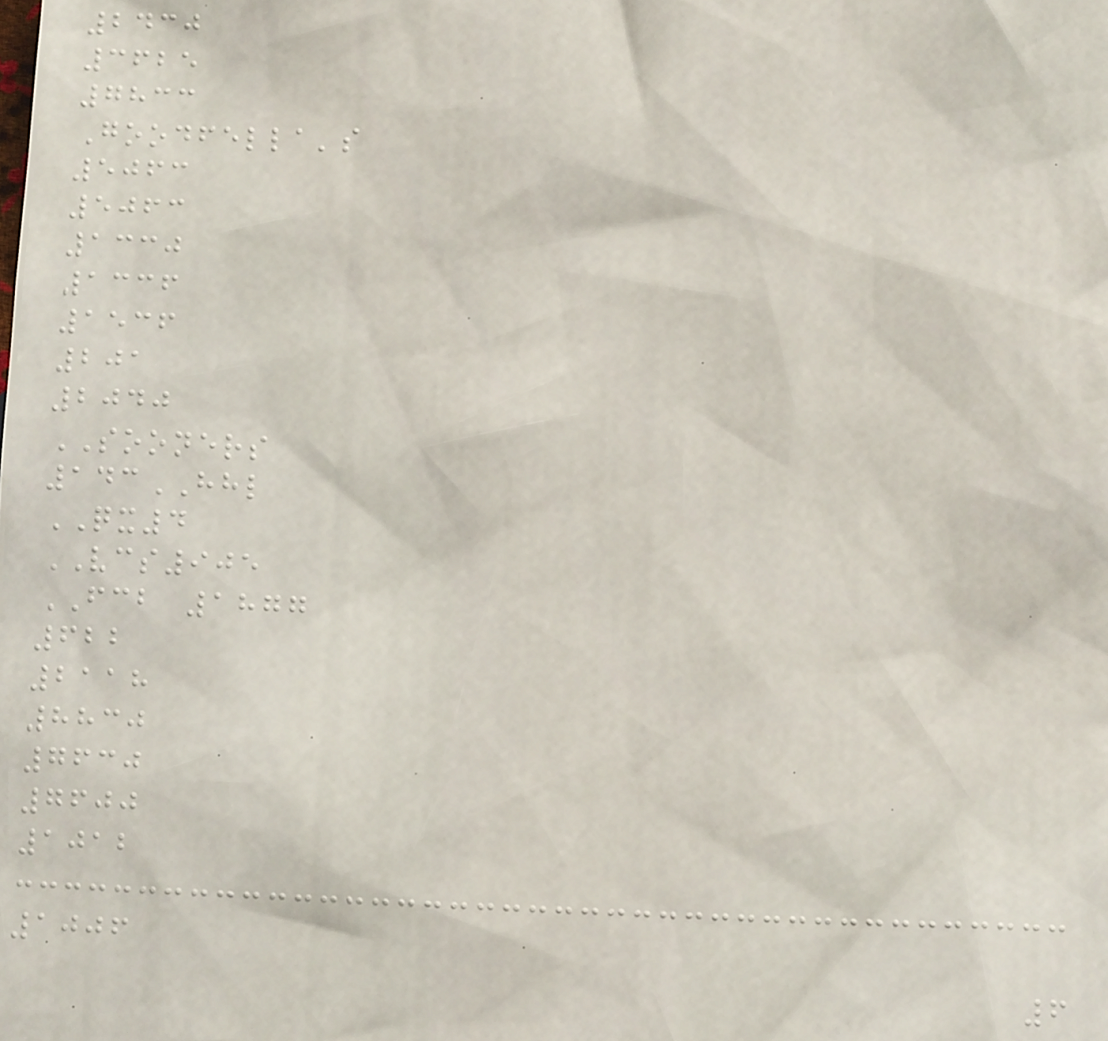2430
3625
7833
Goodfella's
5063
5063
1330
1336
1536
201
2040
SOONERS
143HHL
QX4
VCS905
FCB 1877
622
2118
8830
7630
7600
1012
1006
6
